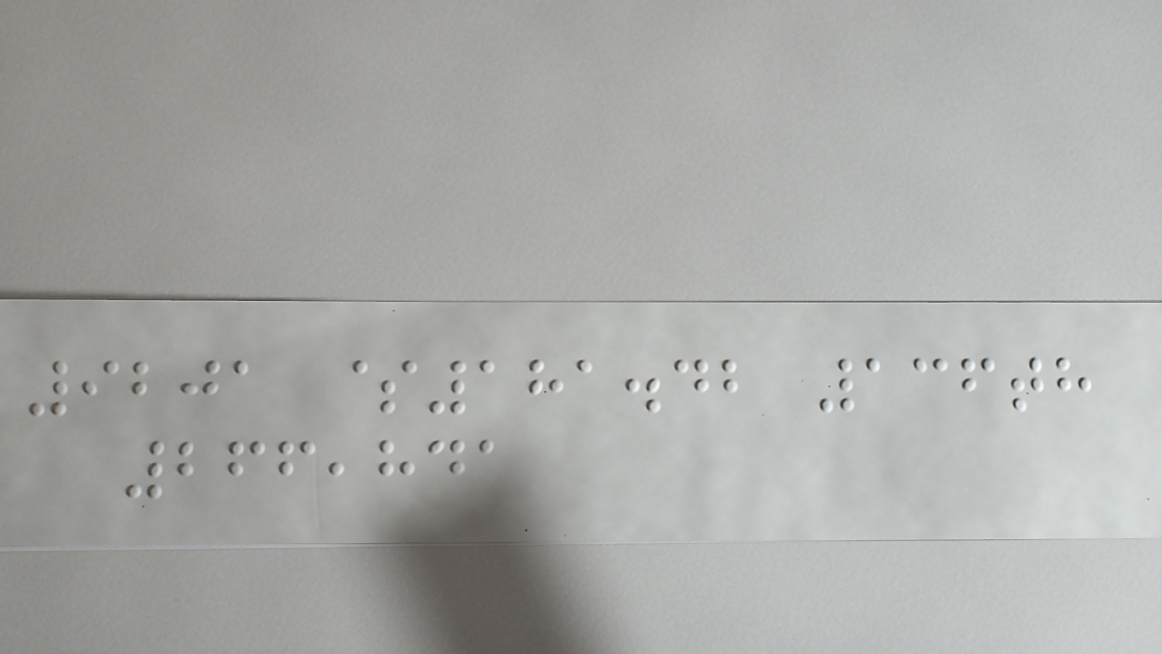9201 $181.42 136th
266,841
